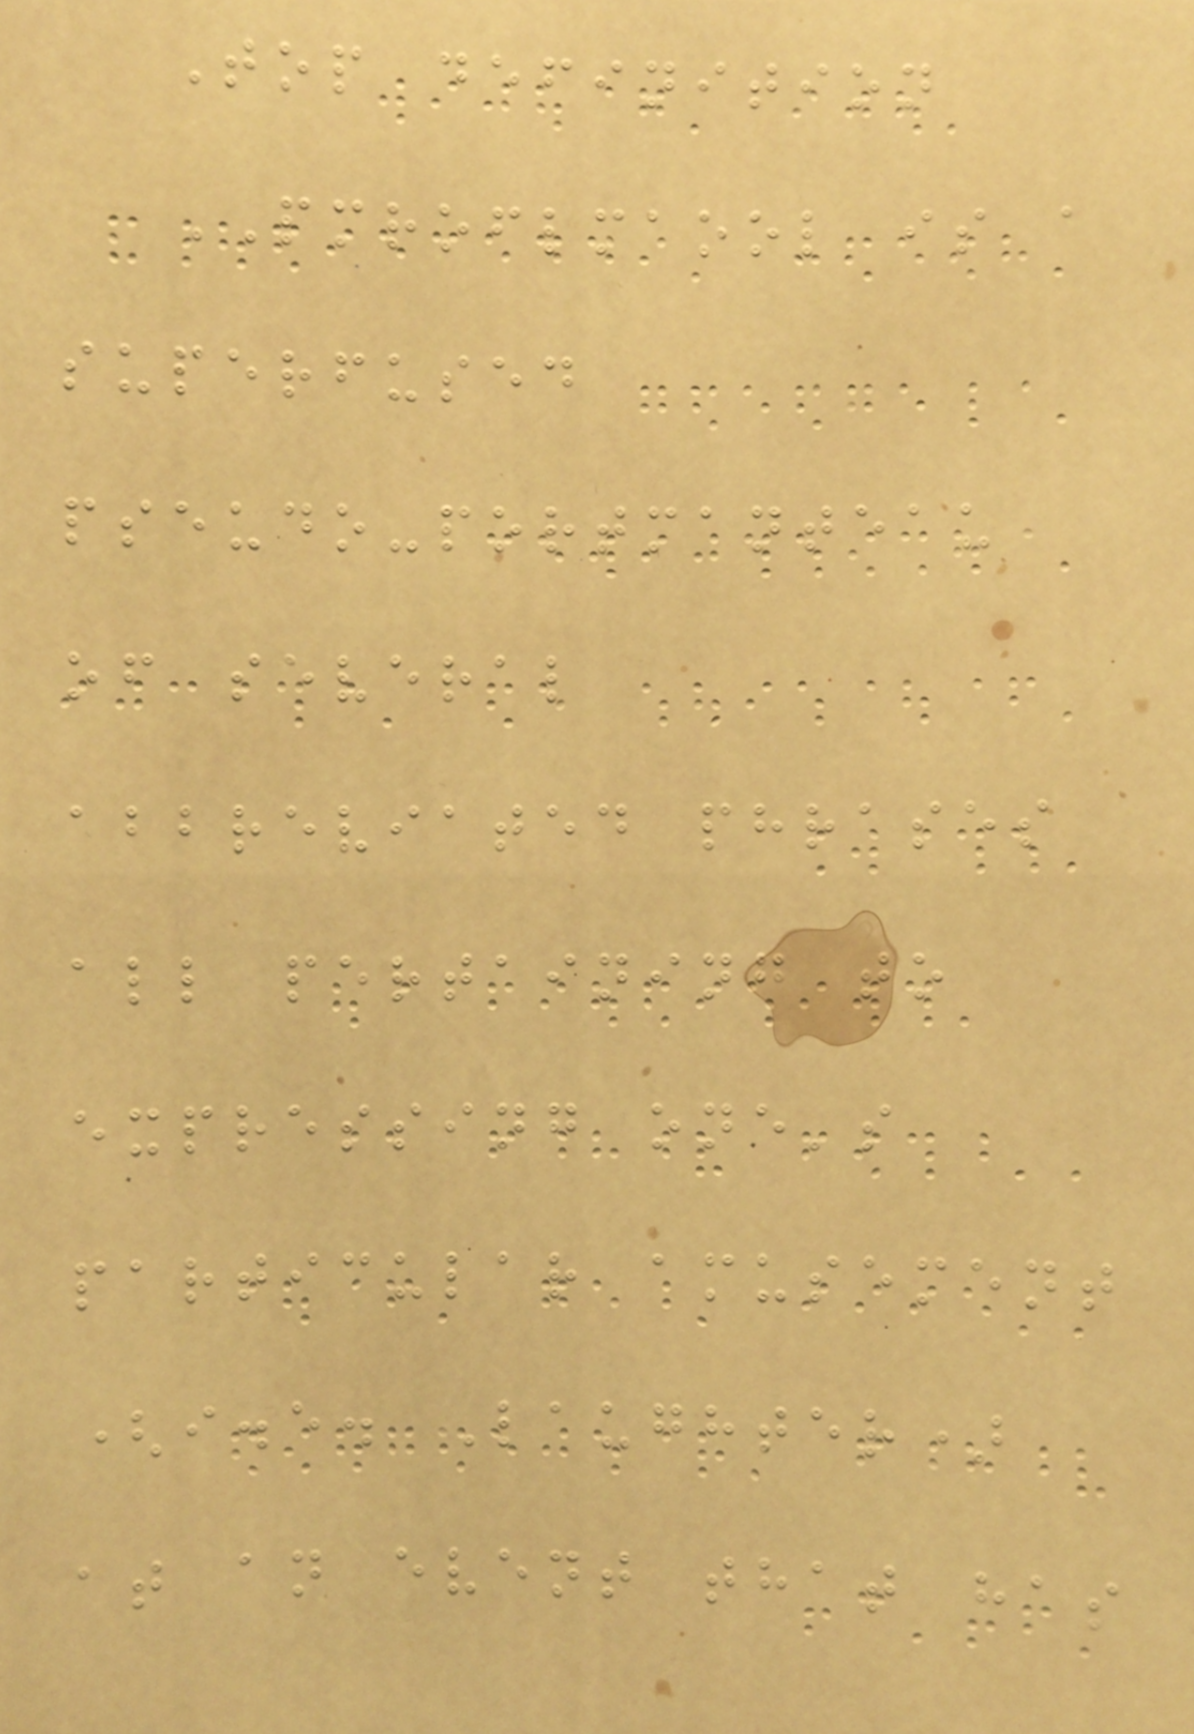Top definition
PMROFLMAOOL is a
superfused
pseudo-portmanteau
of several
abbreviated phrases
all pertaining to
expressing one's
particular amusement
(i.e. Laughter)
at an event that has
